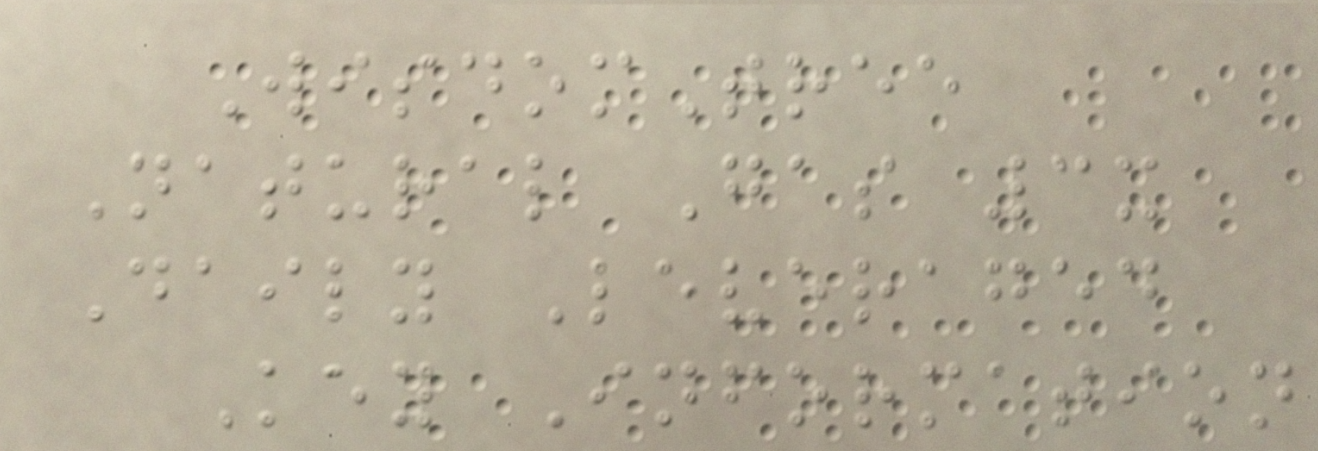WisdomTree
Natural Gas 3x
Daily Leveraged
Key Information
